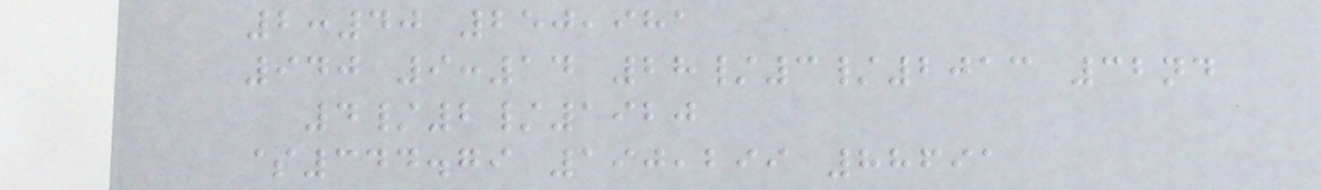2:40 250,981
940 9:14 28/3/2013 32nd
4/2/1920
$344.79 190,299 88691
